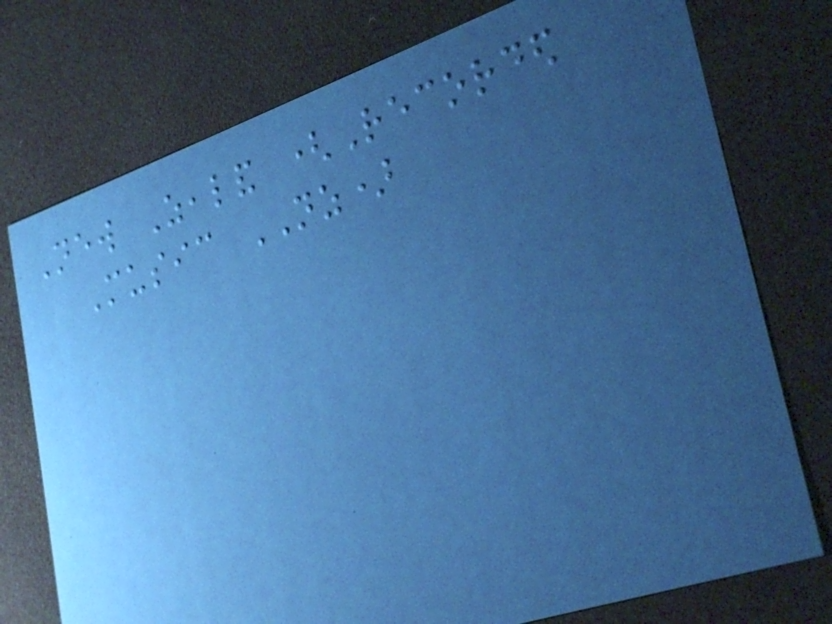New Zealand (Recorded
Music NZ)
